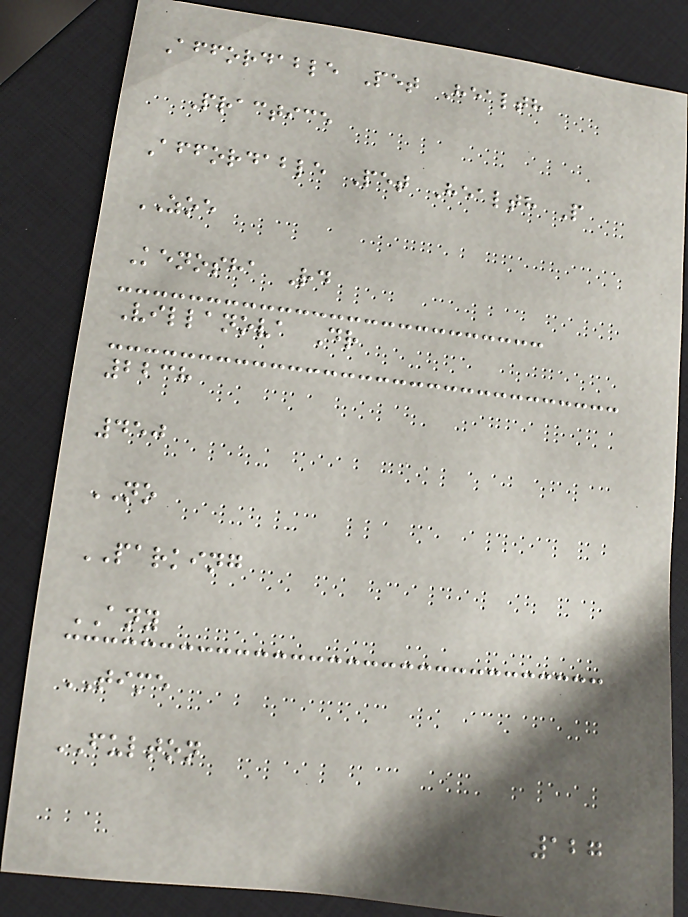Affordable Pet Health
Practice
Affordable Pet Health P
ZOE
Kenosha Rd
Villanova Dr
2238
450
NO
PARKING
ANY
TIME
FULTON
127
